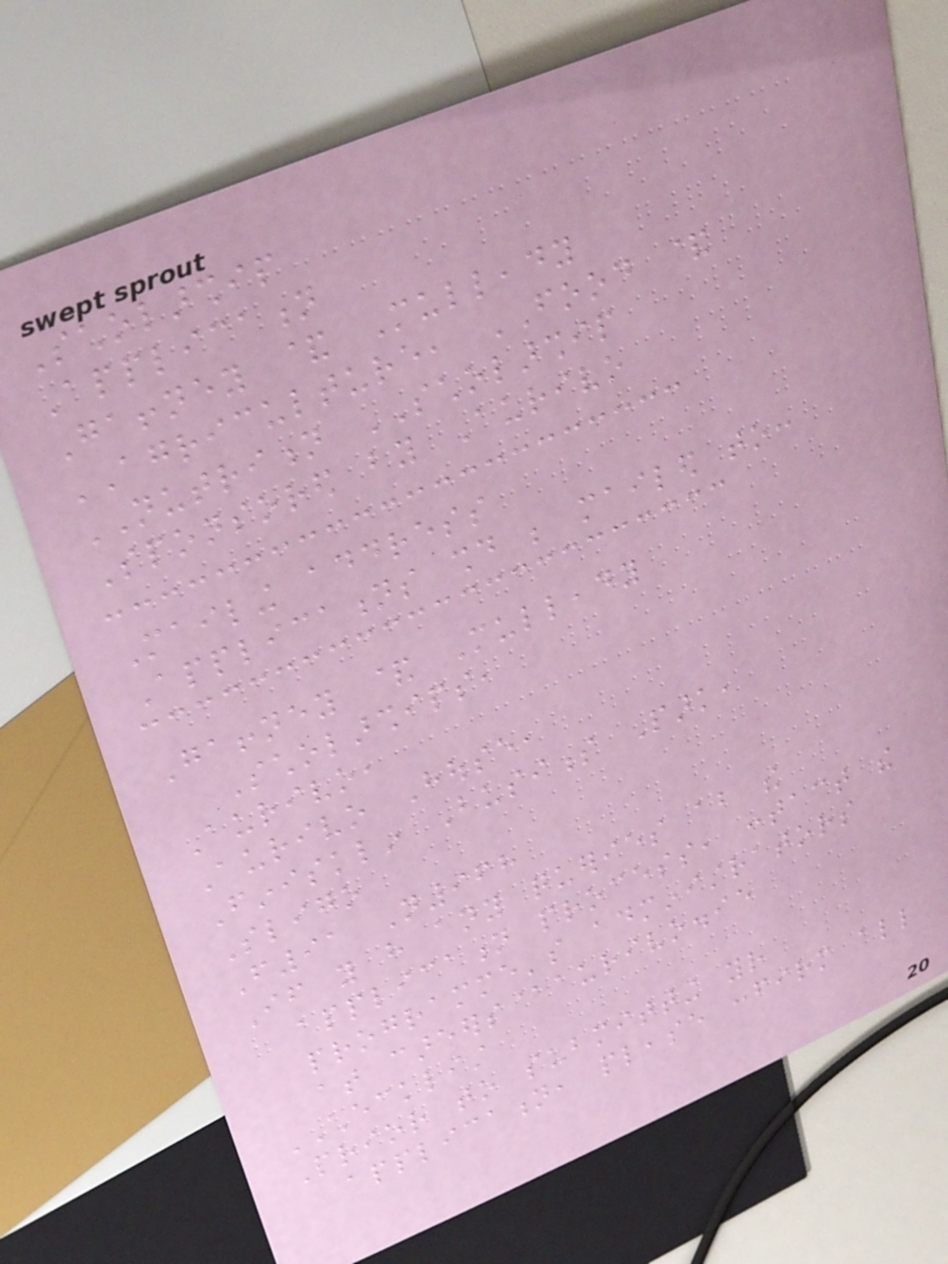Scholarship
Application
Gaffney & Mulleady
AGRICULTURE, FOOD &
NUTRITION SCHOLARSHIP
Sponsored by Aurivo
Mailing address
Applications should be mailed to:
Gaffney & Mulleady
Scholarships,
Aurivo,
Aurivo House,
Finisklin Business Park,
Sligo
F91 N968
If you have any queries about the
application process, contact the
programme's administrators
at careers@aurivo.ie
CHECKLIST
Prior to submitting your
application, please confirm all
